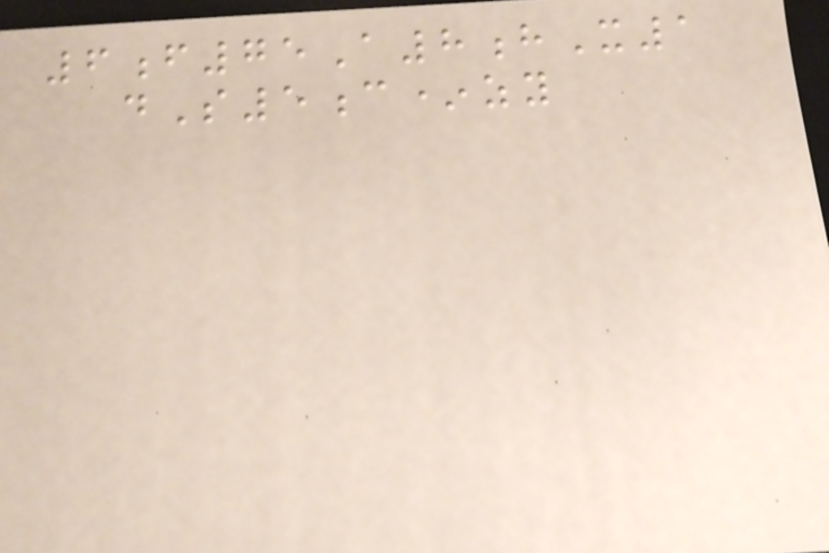6f75A8hX1
dS5c*zy
